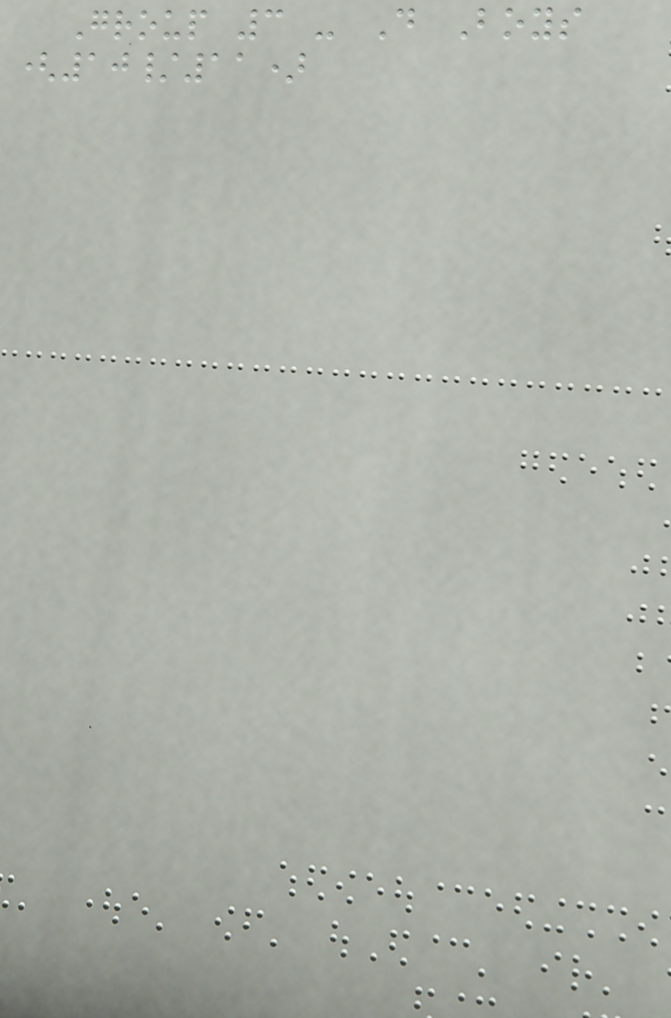Group 3 - D Boys
(10/11)
